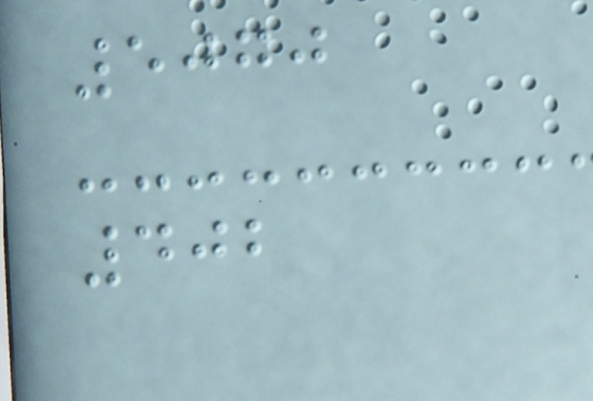5070
402
